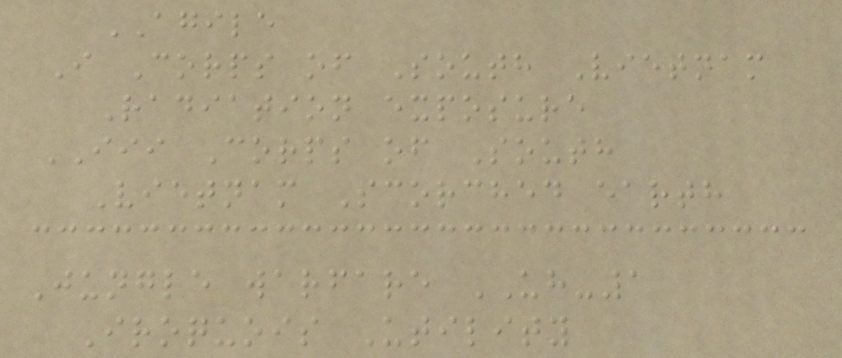AGILE
I Corps of South Vietnam
Radiation exposure
III Corps of South
Vietnam Scorched earth
Jungle warfare UH-1
Iroquois Utility
